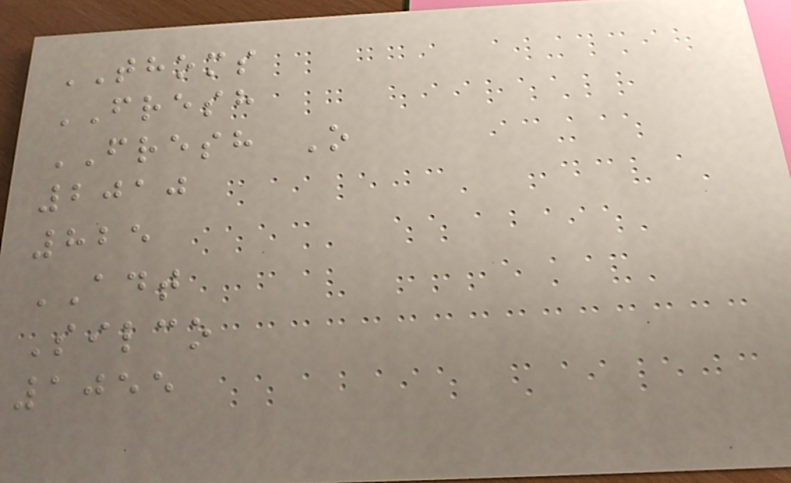THOMS
FRESH
FRESH O
2010
825
ADT
Silco
1055
